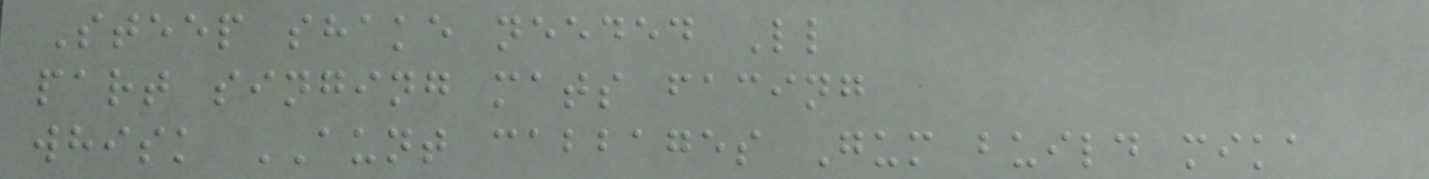Steep shake needed Ll
part singing mats facing
whisk AUNT cabbages Gum build mika
